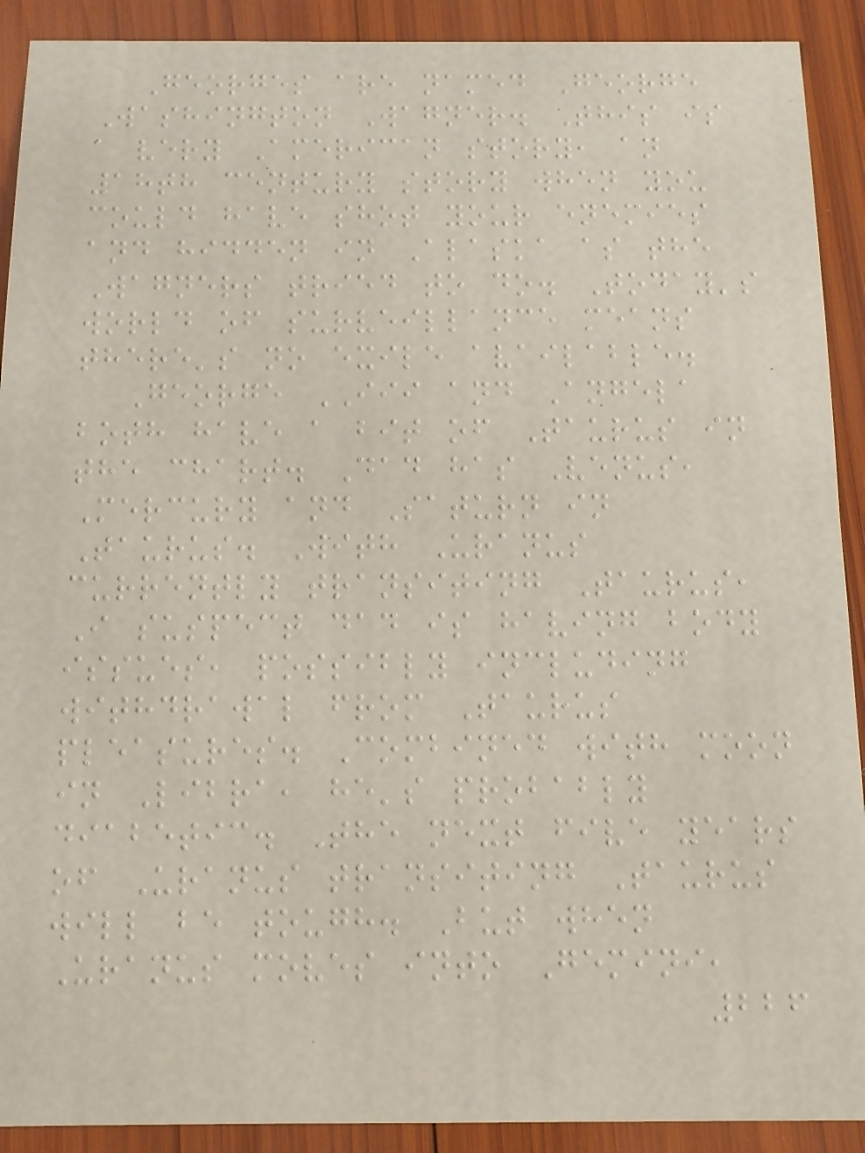Georges are named George
Washington Wagner. This is
a very American story, an
18th century story when you
could have shot your enemies
and hidden in Alaska as the
Wagners tried to do. Today's
world of surveillance means
there's no exile available.
George III and Angela
both have a bit of Taurus in
the chart. Dad has Venus,
Mercury and Saturn in
Taurus. With Uranus
currently transiting Taurus,
I suspect dad is having body
issues, possibly including
withdrawal from Taurus
pleasures. Combined with moon
in Libra, he's probably
diabetic. The next five years
of Uranus transiting Taurus
will be tough. But when
Uranus moves into Gemini,
226
